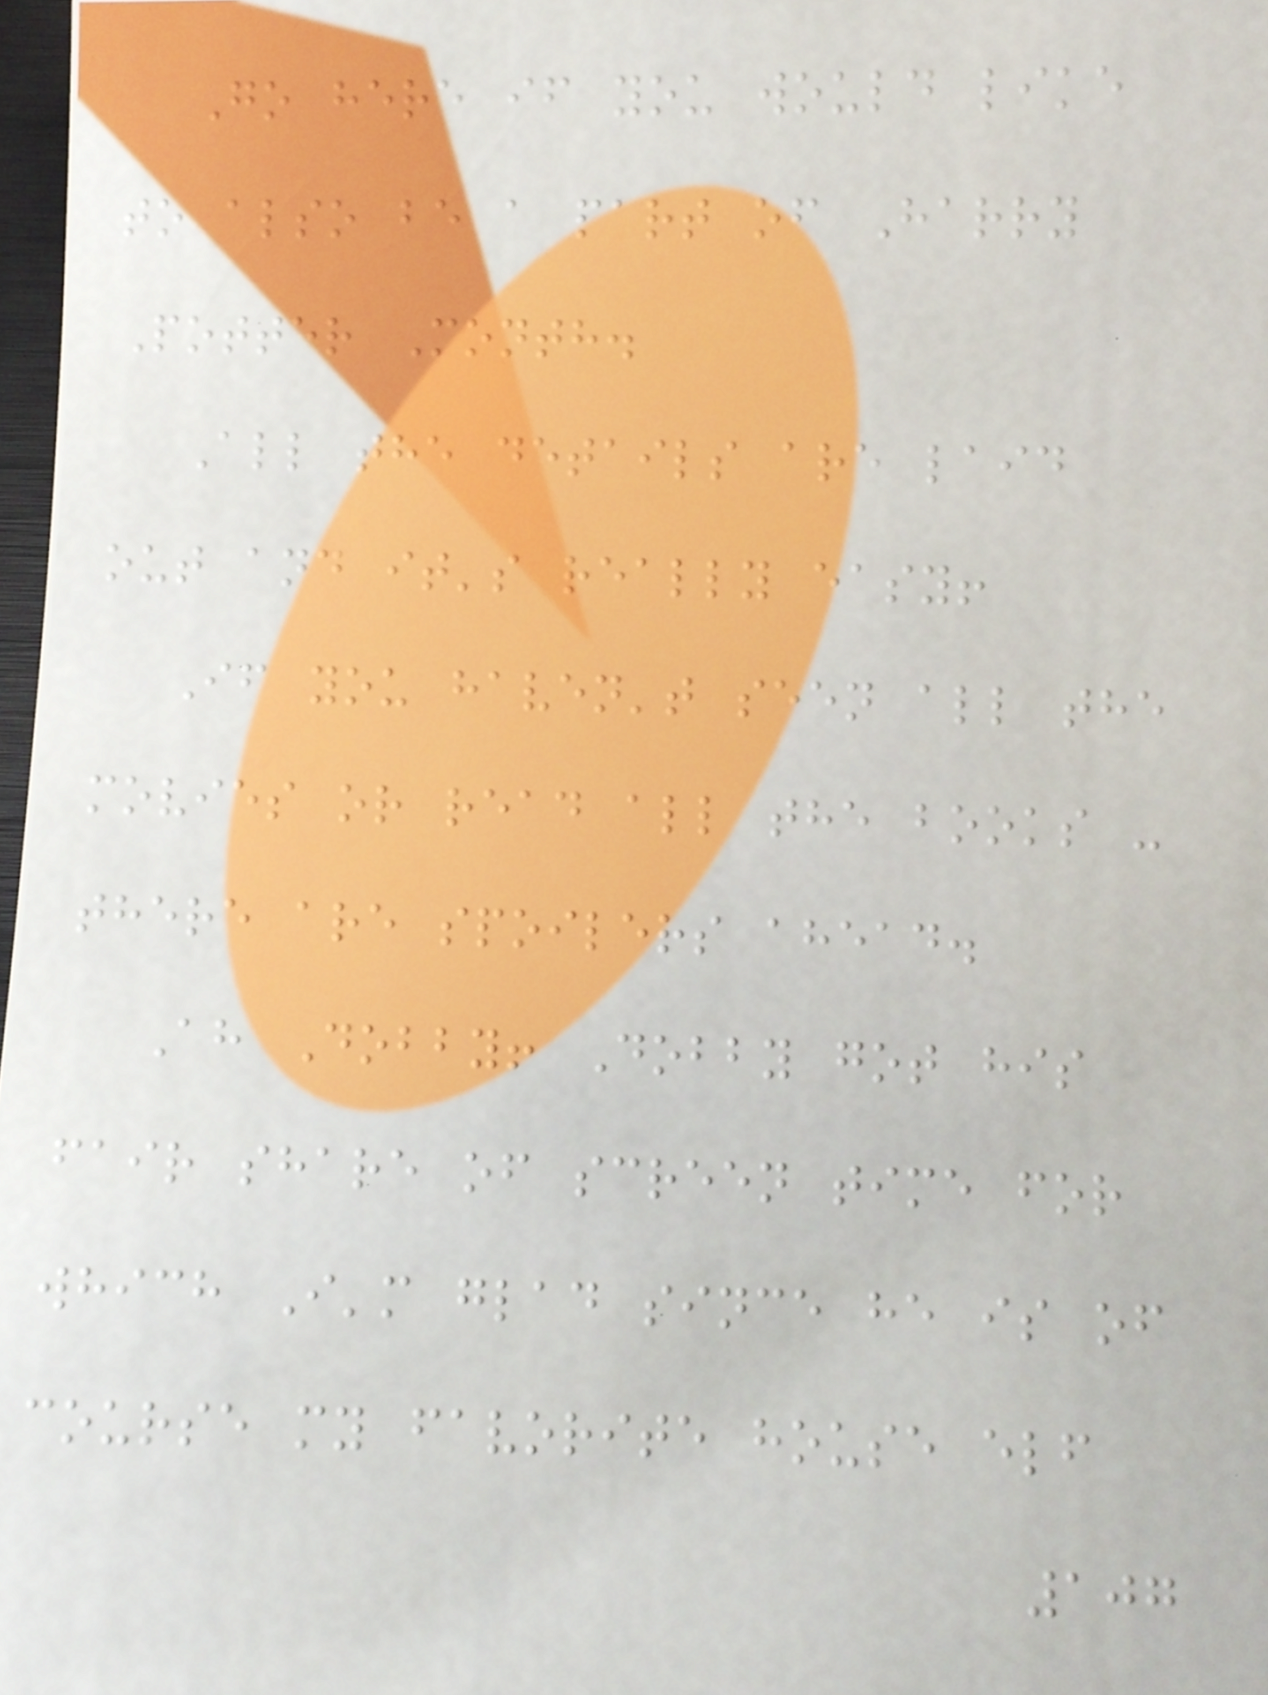Go here if you would like
to also be a part of Harry
Potter Month.
All the details are laid
out and it's really easy!
If you haven't seen all the
movies or read all the books -
there are spoilers ahead.
Ah Dobby! Dobby got his
fair share of screen time for
which I'm glad since he is of
course my favorite house elf
107
